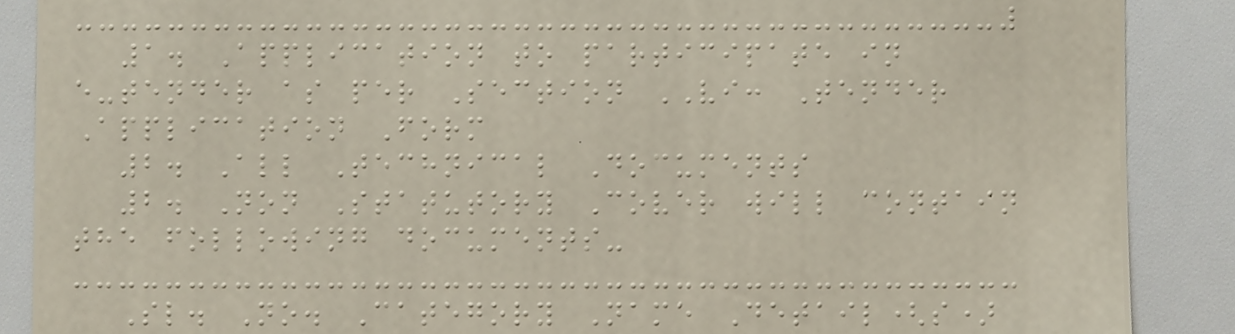1. Application to participate in
e-tender as per Section VI: Tender
Application Form
2. All Technical Documents
2. Non Statutory Cover will contain
the following documents-
Sl. No. Category Name Detail(s)
